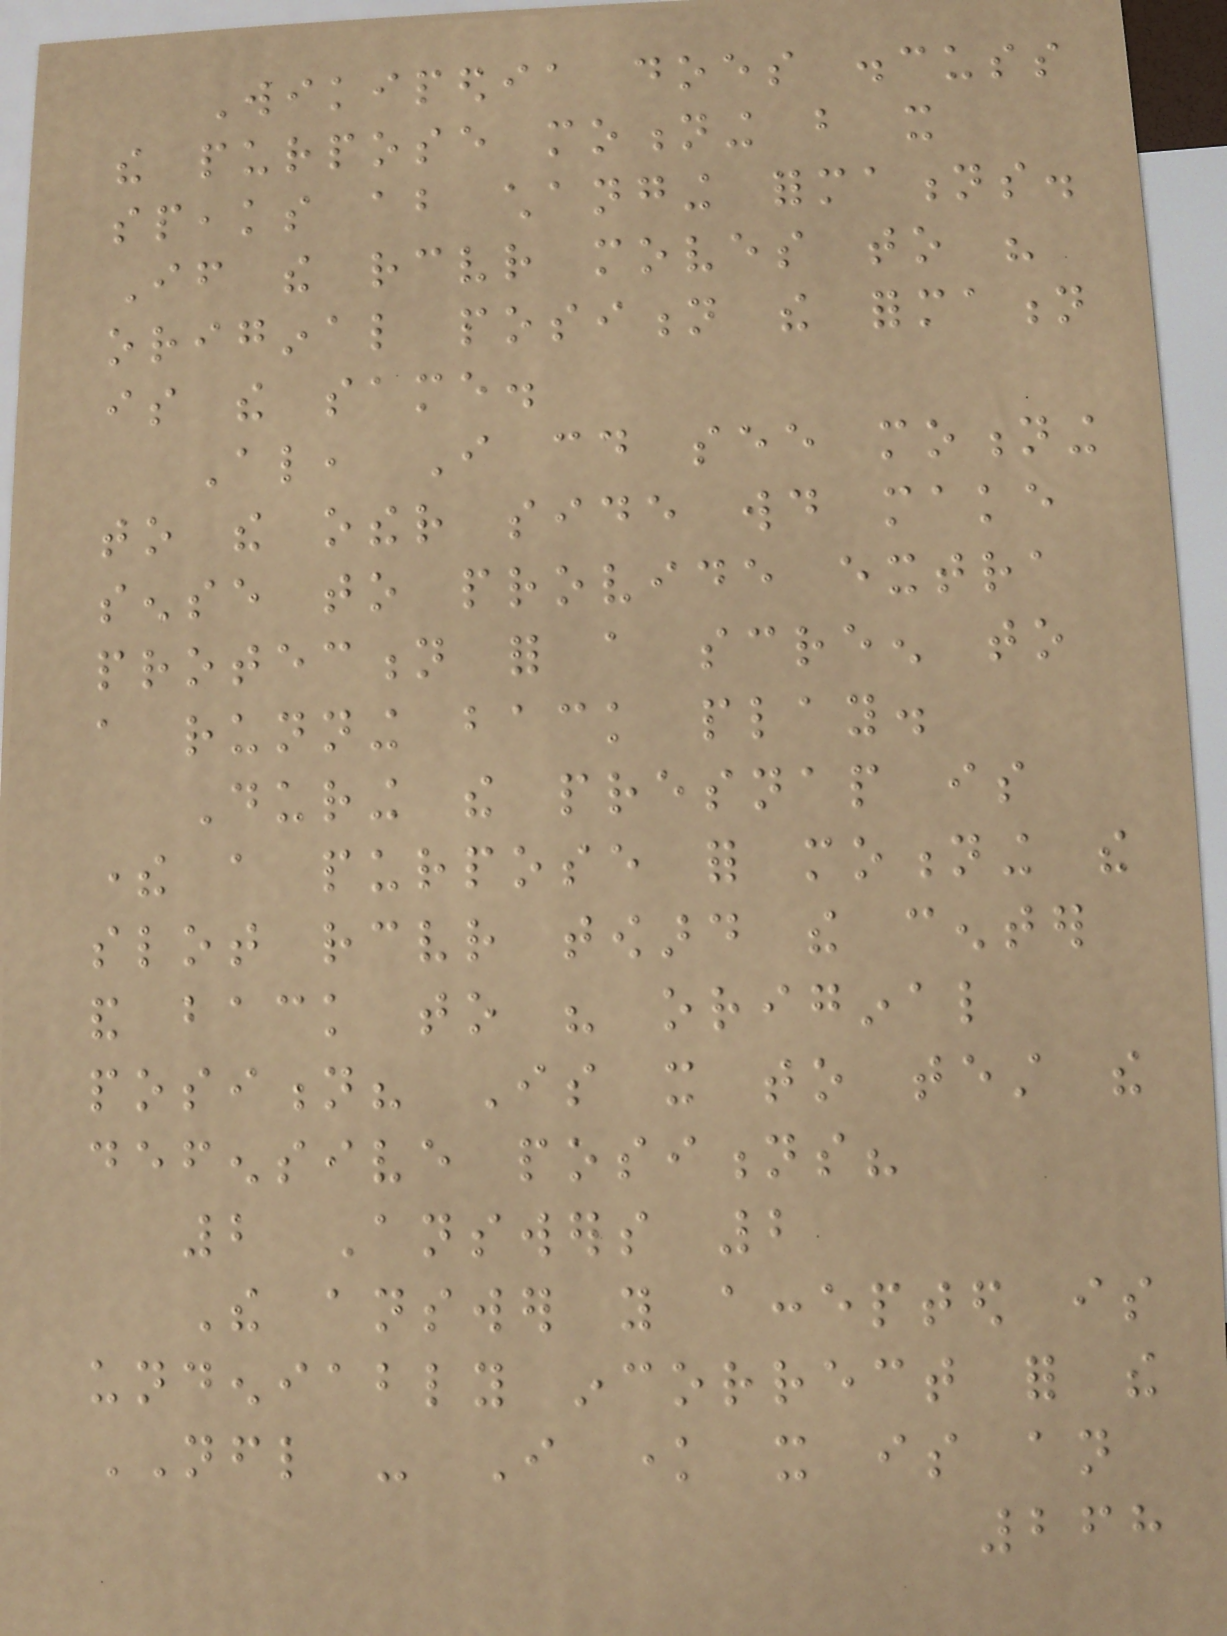Wikipedia does discuss
the purpose motioning but it
speaks about changing formations.
If the receiver moves to his
original position the formation
is the same.
Also, I could see motioning
to the other side would make
sense to provide extra
protection for a screen to
a running back play.
During the presnap is
there a purpose for motioning the
slot receiver toward the center
and back to his original
position? Is it to test the
defensive positions?
2 Answers 2
The answer you accepted is
undeniably incorrect for the
NFL - I know it is an
268
